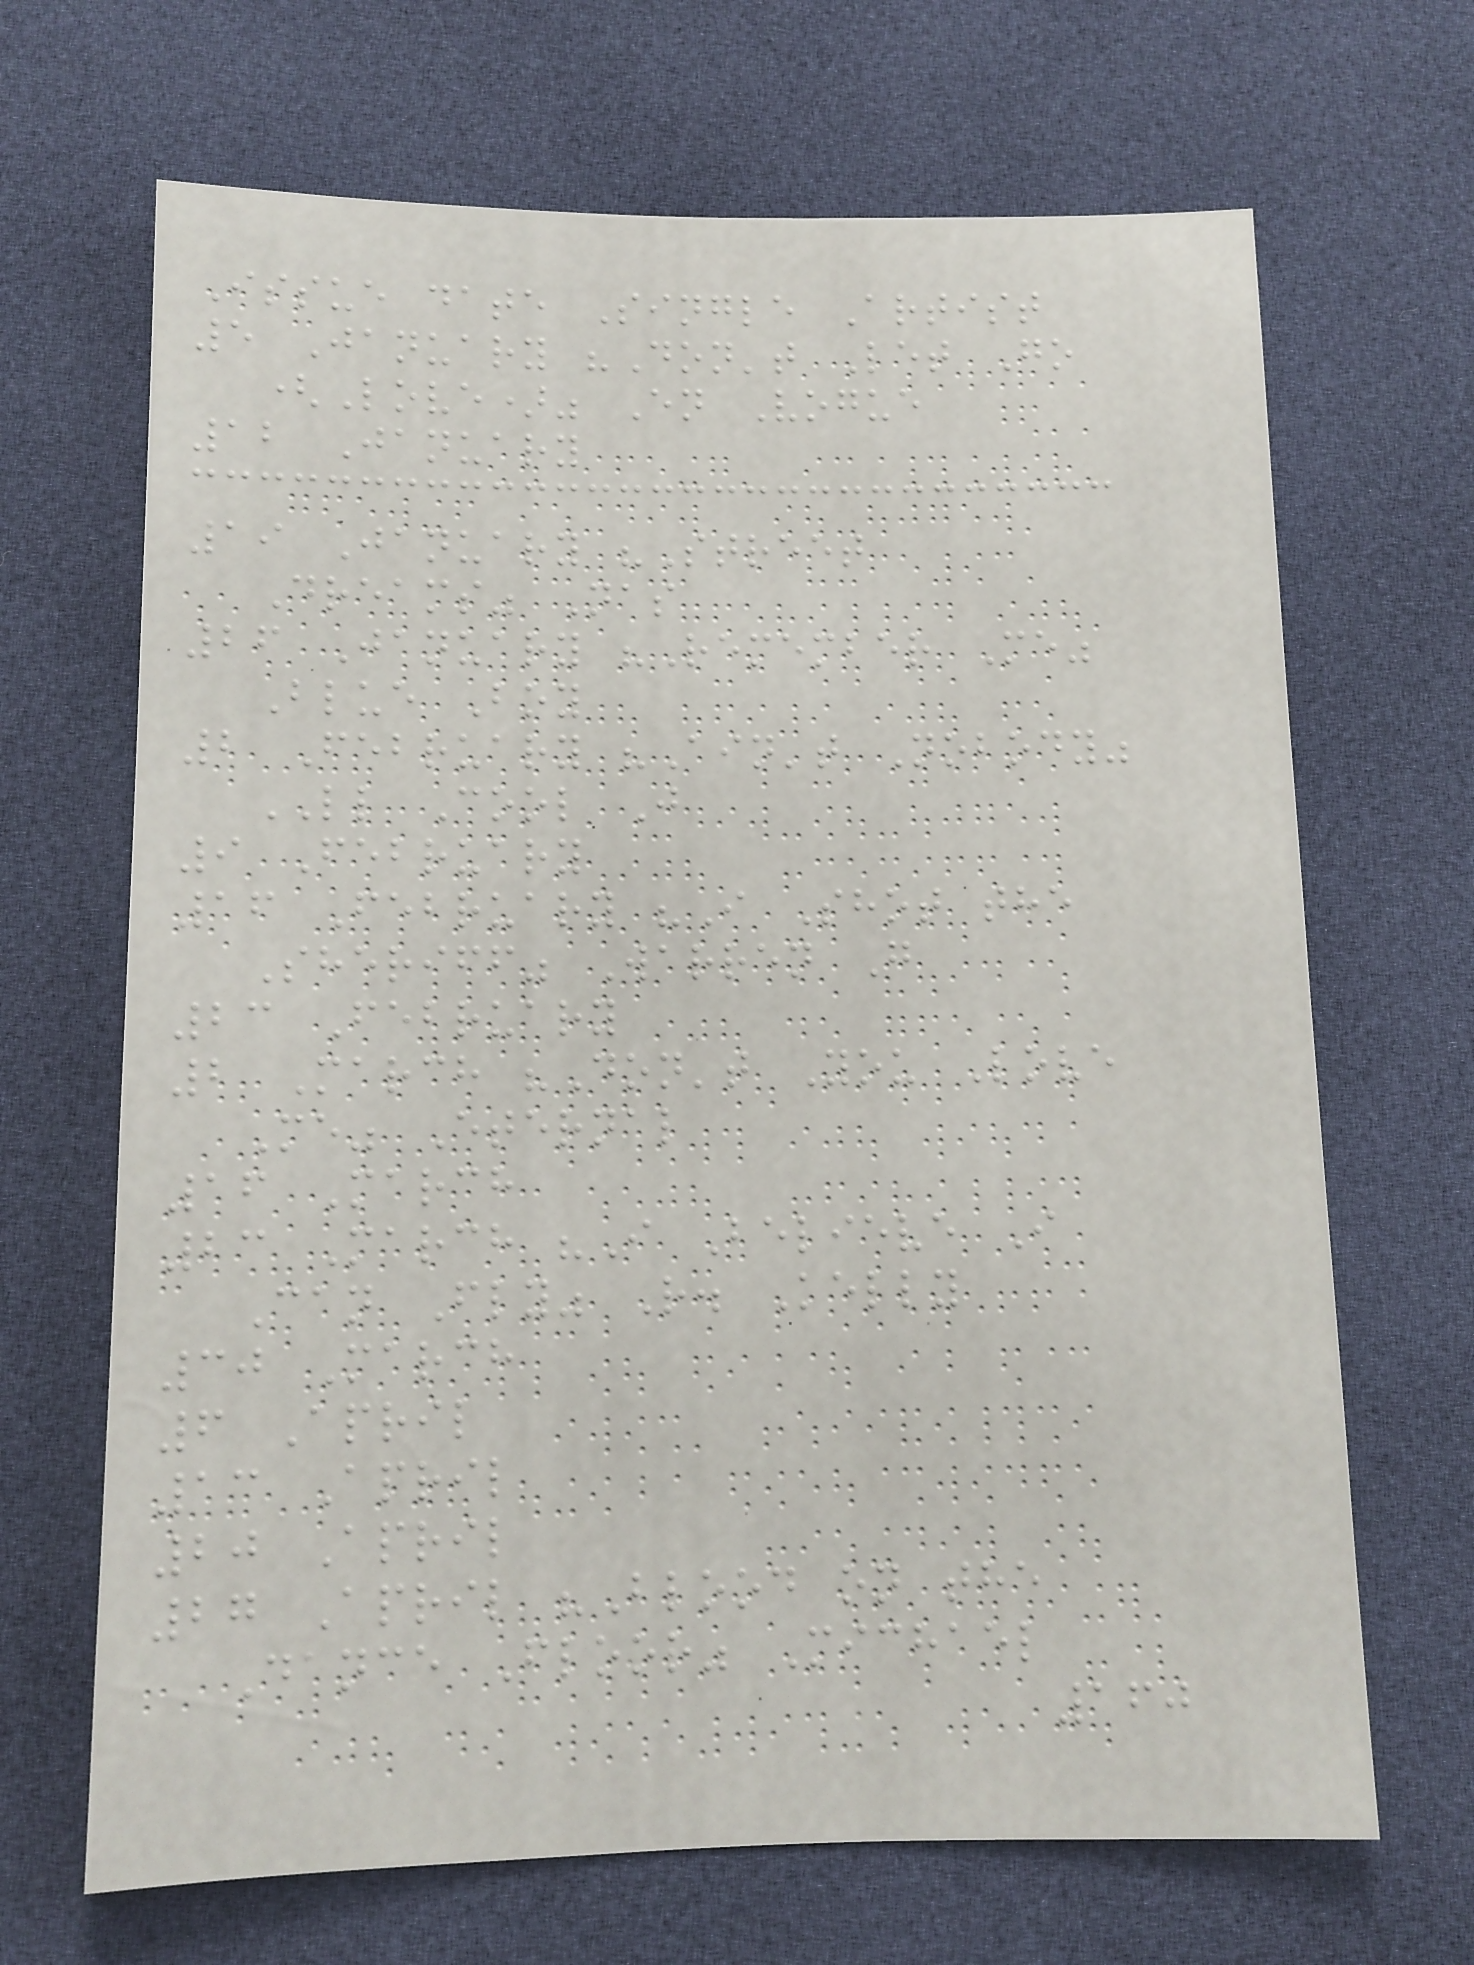Issue date Single Artist
5 January "Don't Let Go
(Love)" En Vogue
12 January
19 January "Street
Dreams" Nas
26 January "Remember Me"
Blue Boy
2 February "Ain't Nobody"
LL Cool J
9 February
16 February "I Shot the
Sheriff" Warren G
23 February
2 March "Don't You Love
Me" Eternal
16 March
23 March "I Believe I
Can Fly" R. Kelly
30 March
6 April
13 April
20 April
27 April "Blood on the
Dance Floor" Michael
160
